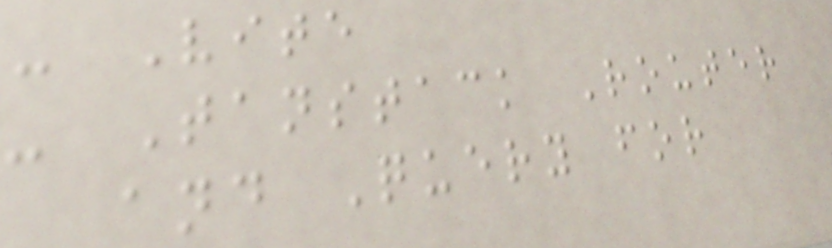- Vite
- Tanstack Router
and Query for
